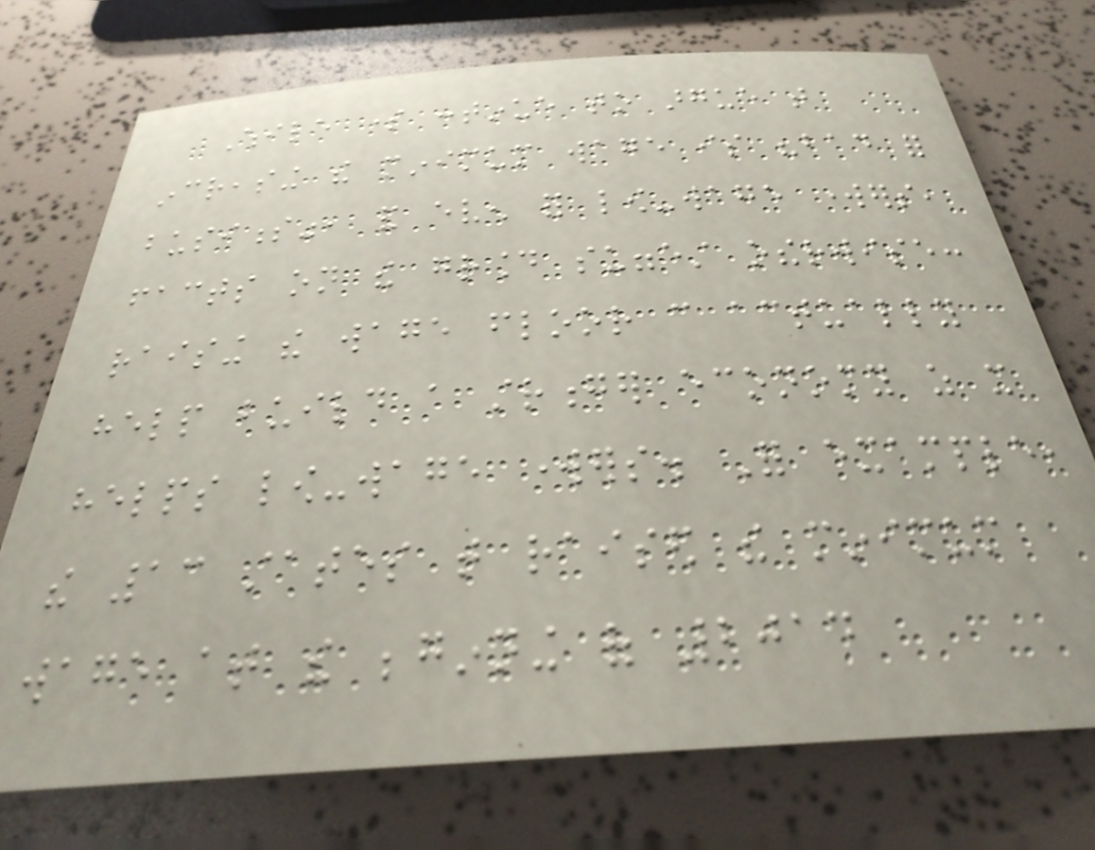While some continue to argue that
increasing the minimum wage is "bad for
business", and even for low-wage workers,
facts on the ground suggest otherwise:
raising the wage floor can actually
help build a stronger economy as it
helps low-wage workers. For example,
the 13 states that raised the minimum
wage at the beginning of 2014
